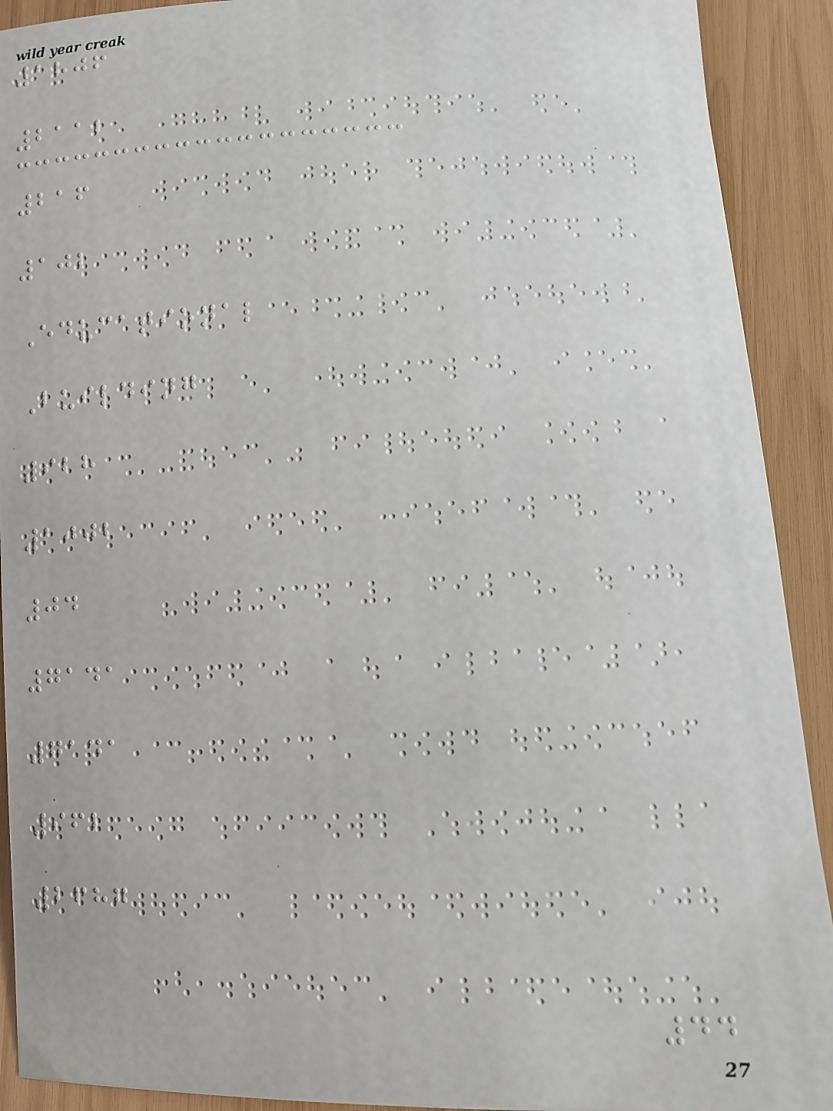1806
2112
216
102
Educational
Building
928
1002
04
7141
7141
962
2687
44
